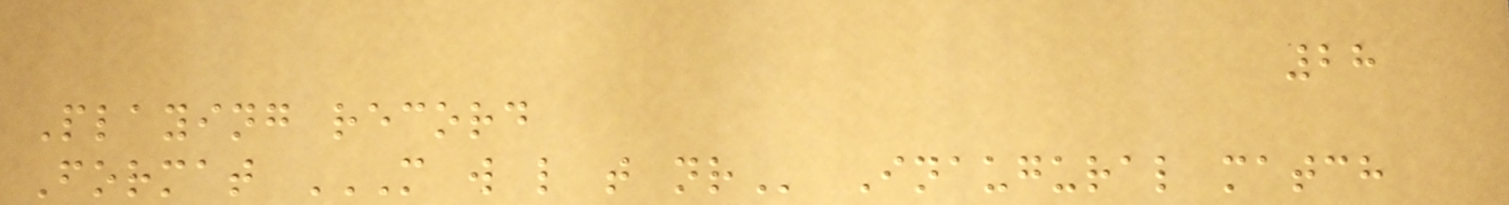28
Playing record
Format M W L T NR Inaugural match
